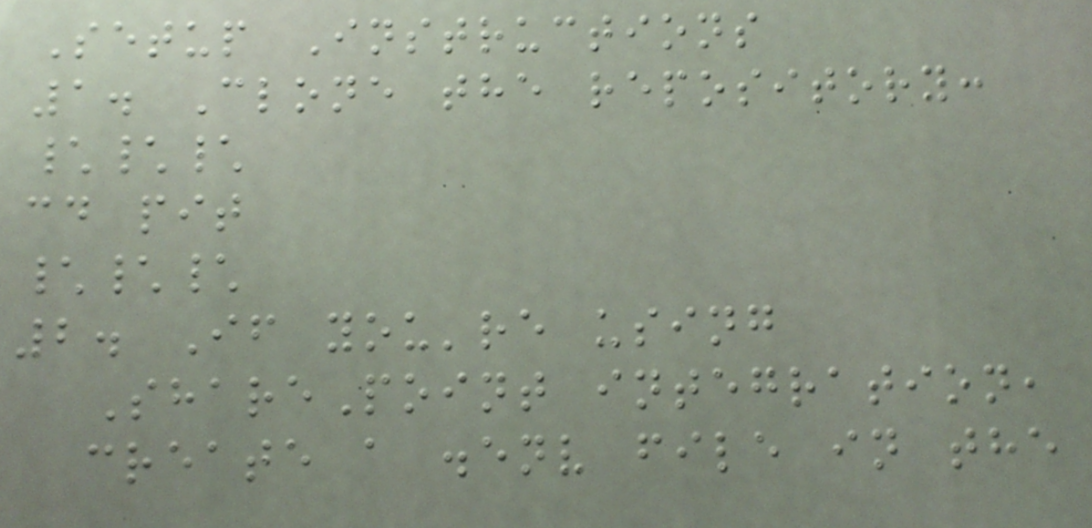Setup Instructions
1. Clone the repository:
\\\
cd pit
\\\
2. If you're using
SharePoint integration,
create a .env file in the
